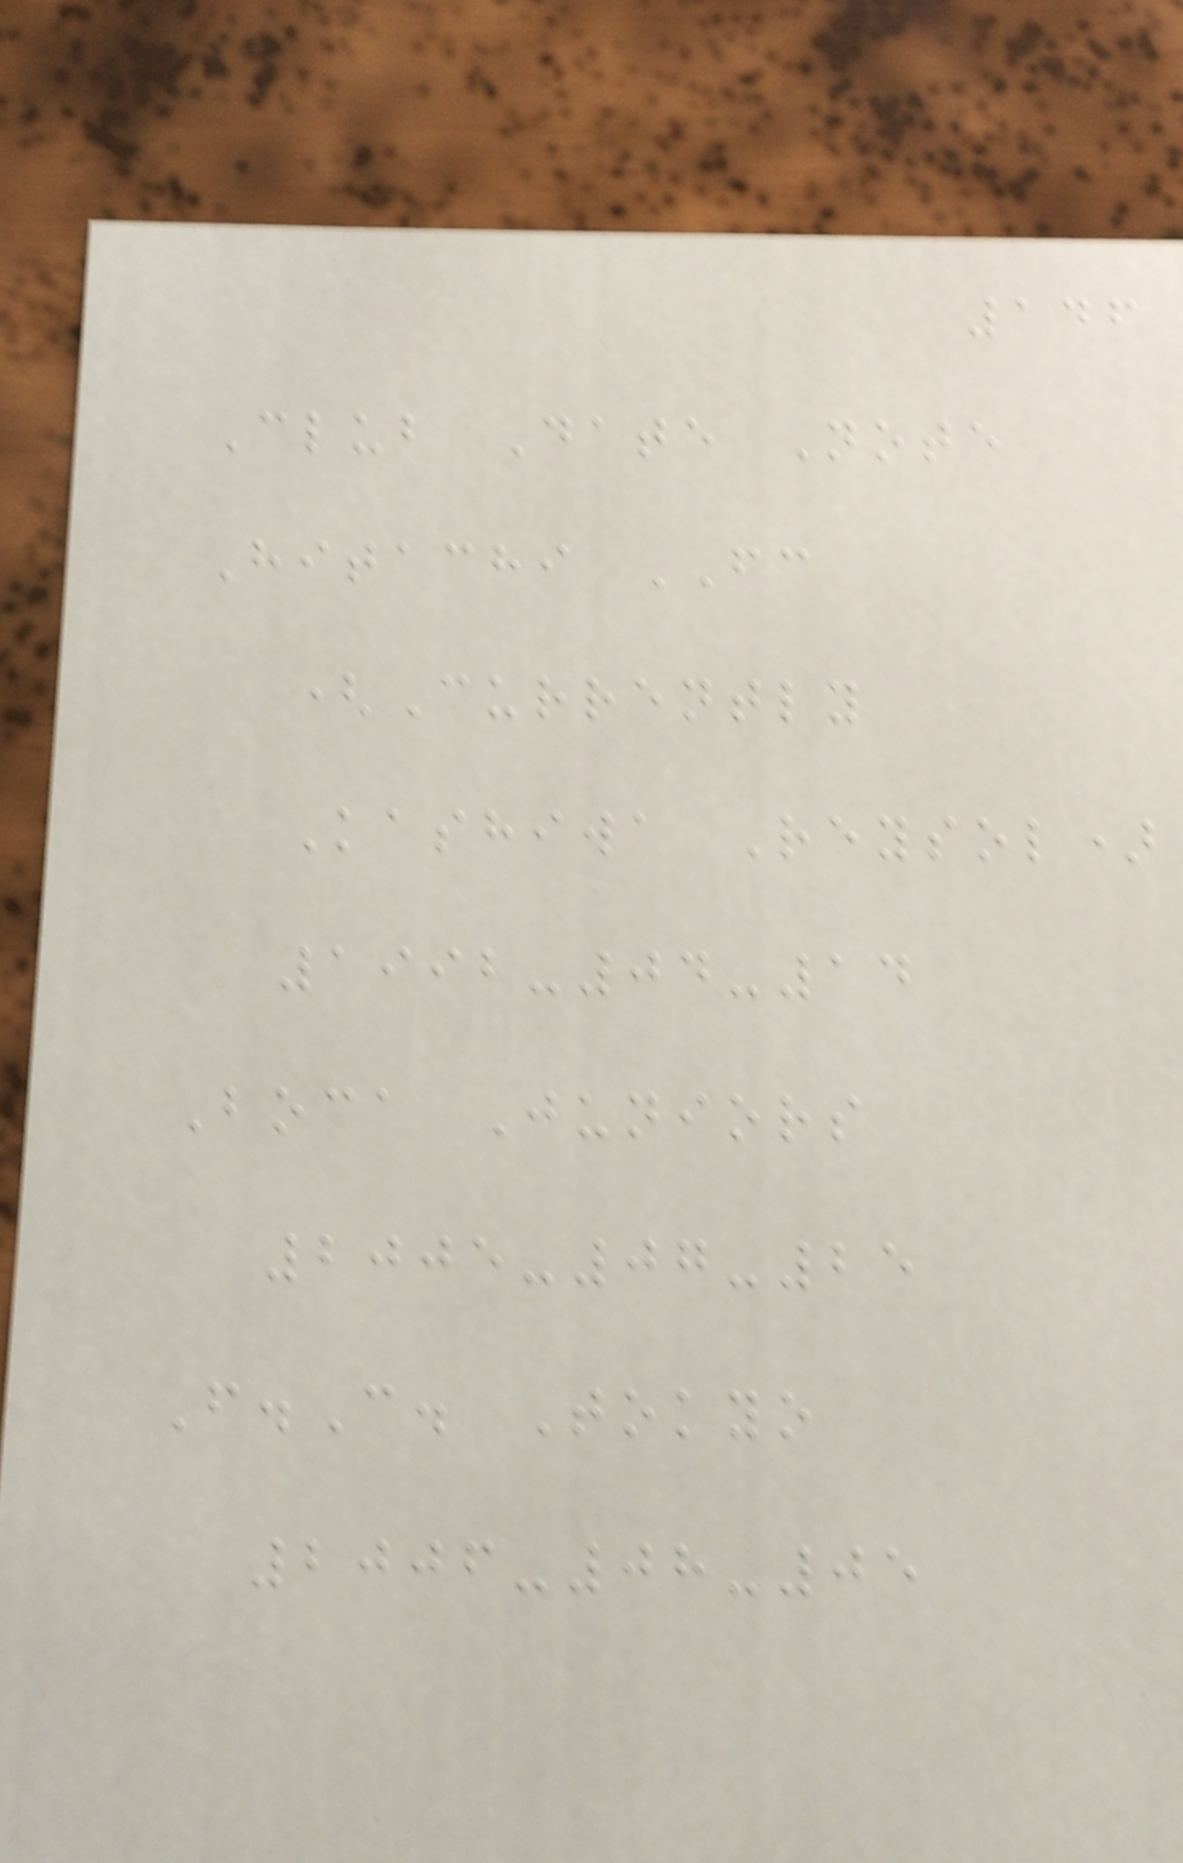146
Club Date Note
Hitachi FC
(Currently
Kashiwa Reysol)
1992-04-14
Boca Juniors
2005-07-25
F.C. Tokyo
2006-08-05
